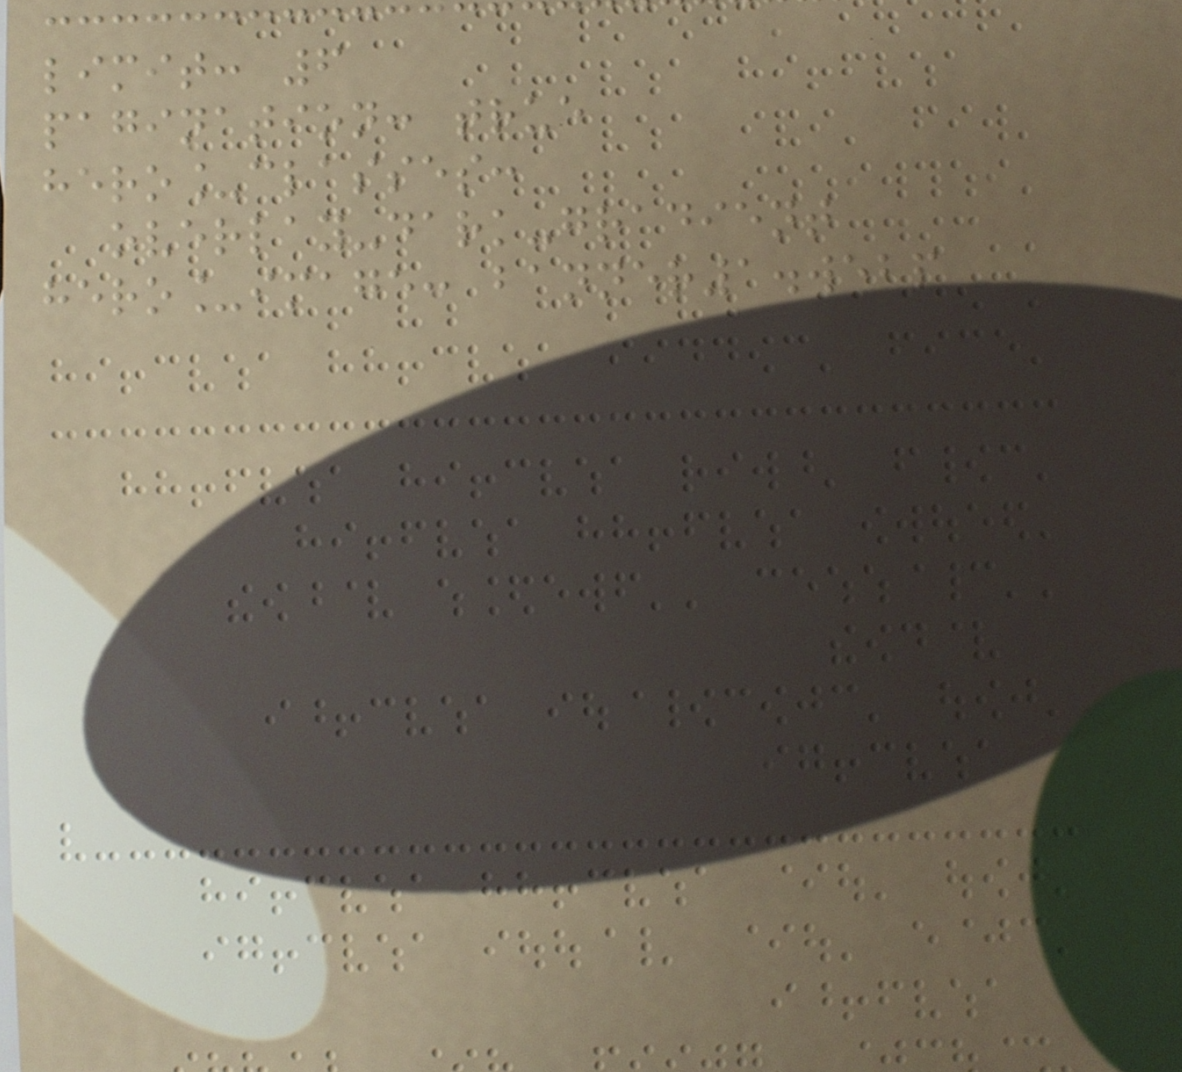limit: 6
pagination: true
hero_classes:
overlay-dark-gradient
hero_image: banner1.webp
